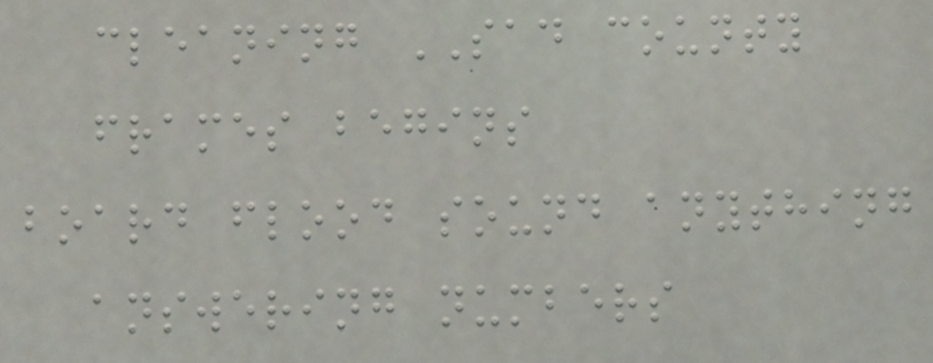cleaning SAD county
frames begins
board flood sound anything
answering numbers
